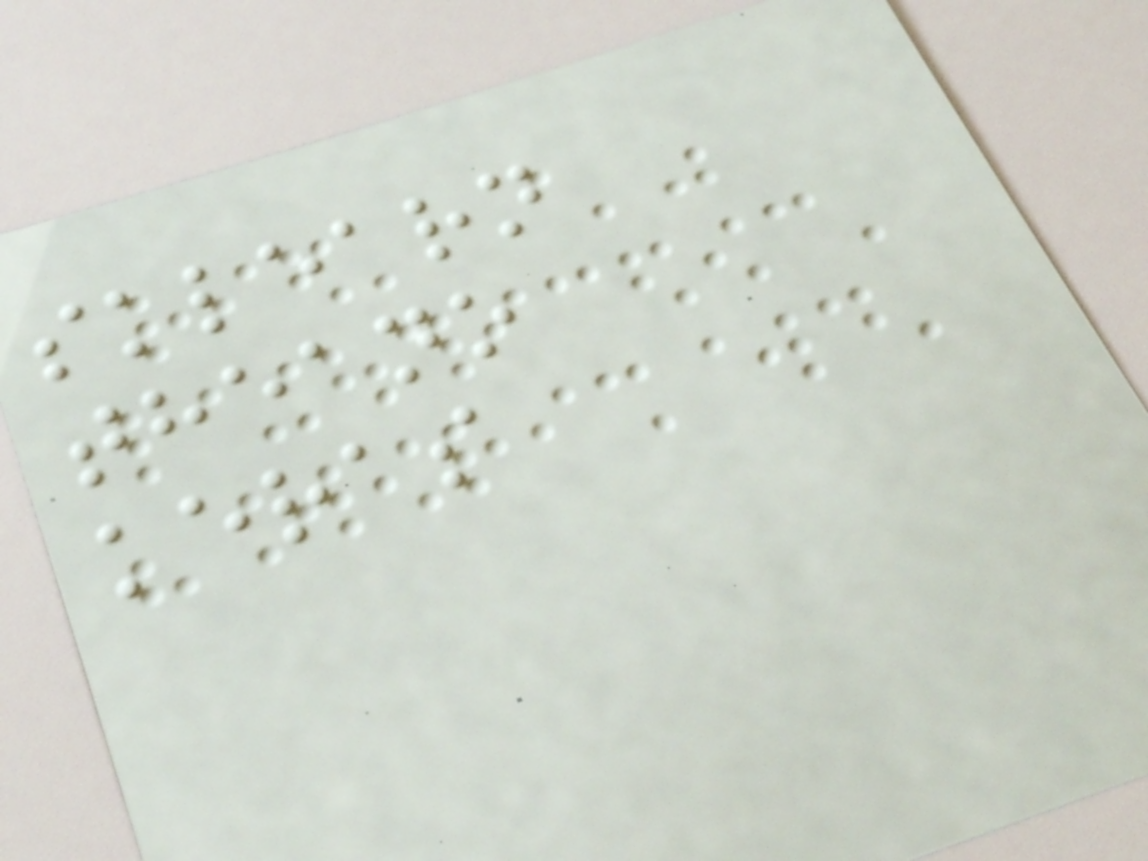sklearn
theano
keras
